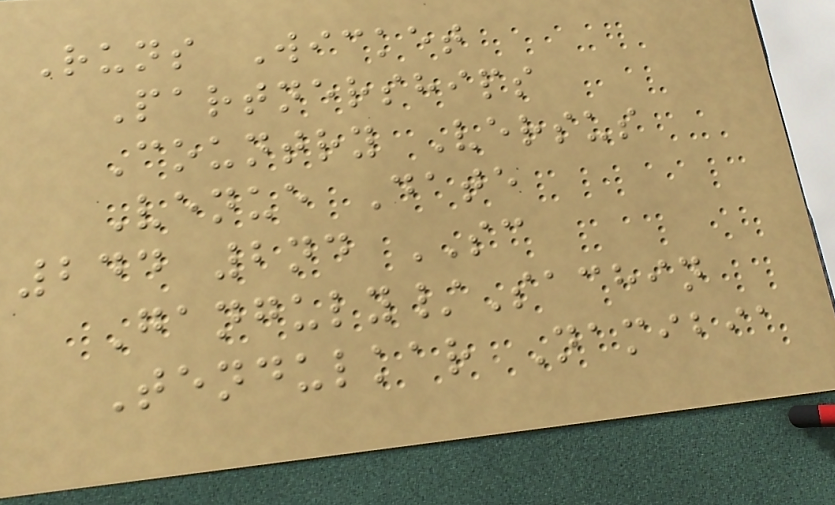Runs Wicket
Partnerships
Country Versus
Venue Date
244 2nd SC
Ganguly/Sachin
Tendulkar Namibia
